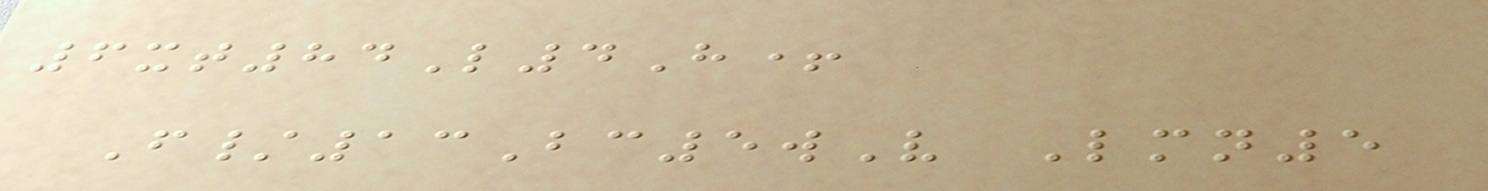6xt84L4H+
F/13Bc5wV Lmn5
